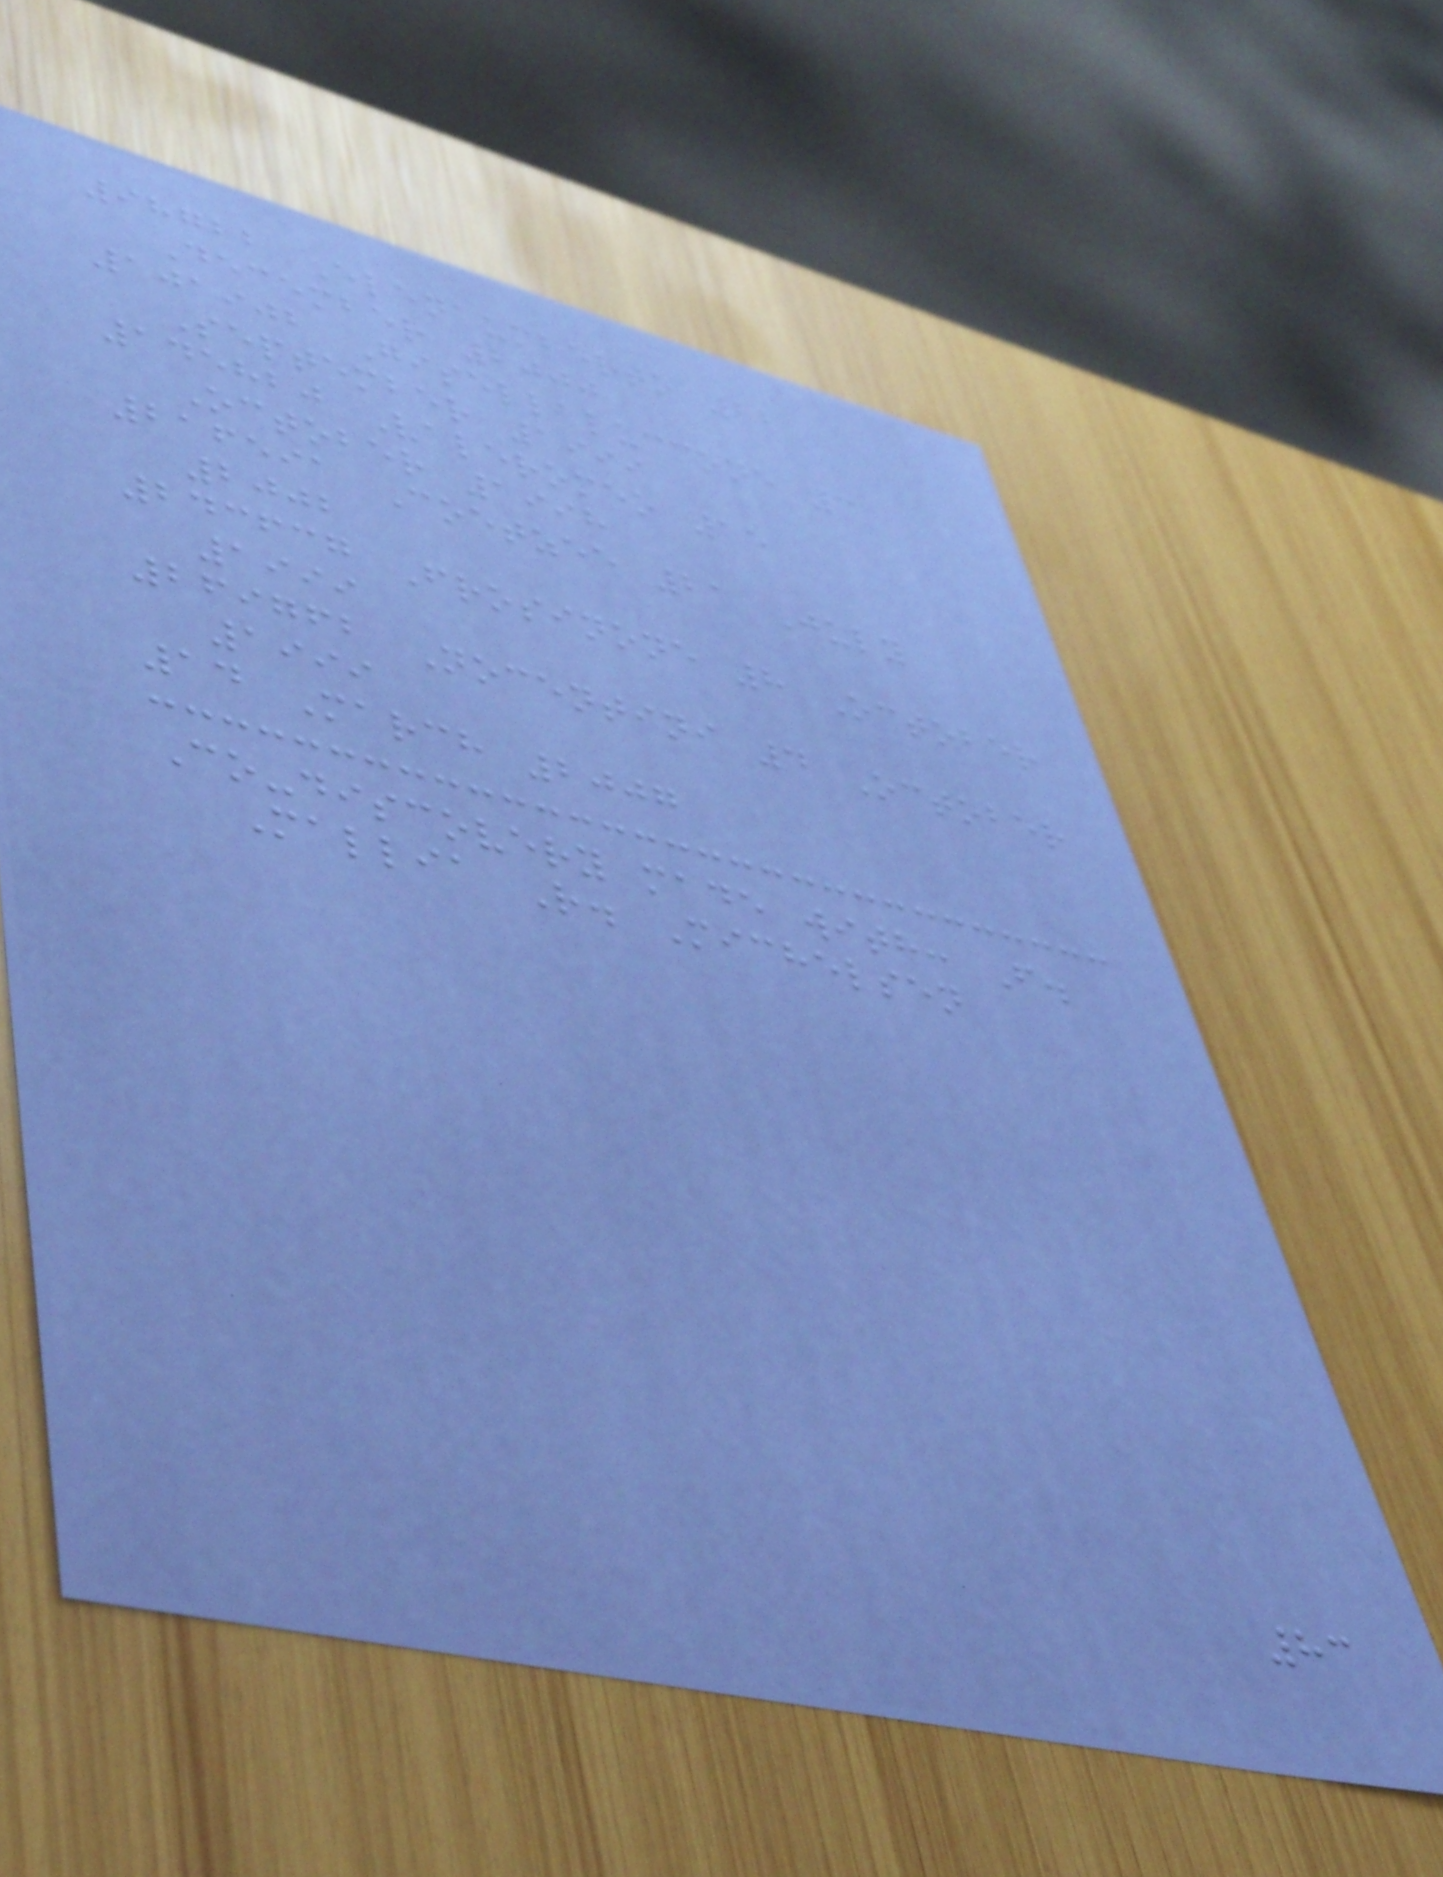98722 Elenaumberto 22
December 2000
101902 Gisellaluccone 3
September 1999
145820 Valeromeo 15
October 1998
216591 Coetzee 21 July
2002
243637 Frosinone 8 October
1999
269762 Nocentini 4 October
1999
14 March 2007
Co-discovery made with: F.
Mallia R. Michelsen
83
